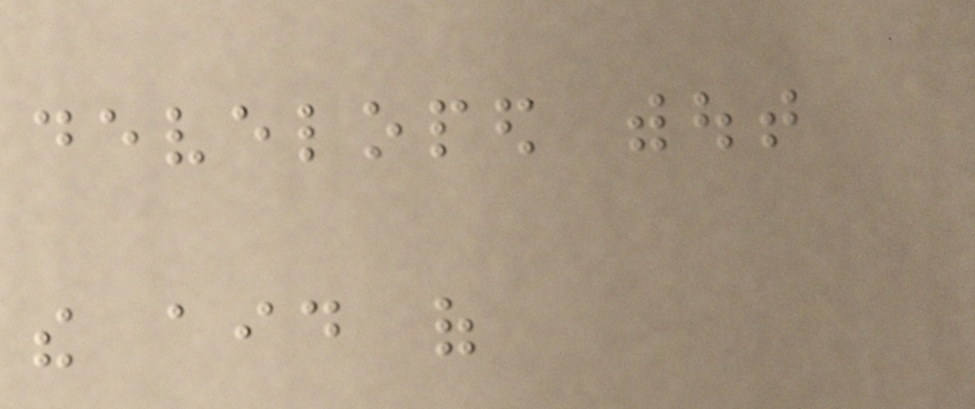developed without
the aid of
